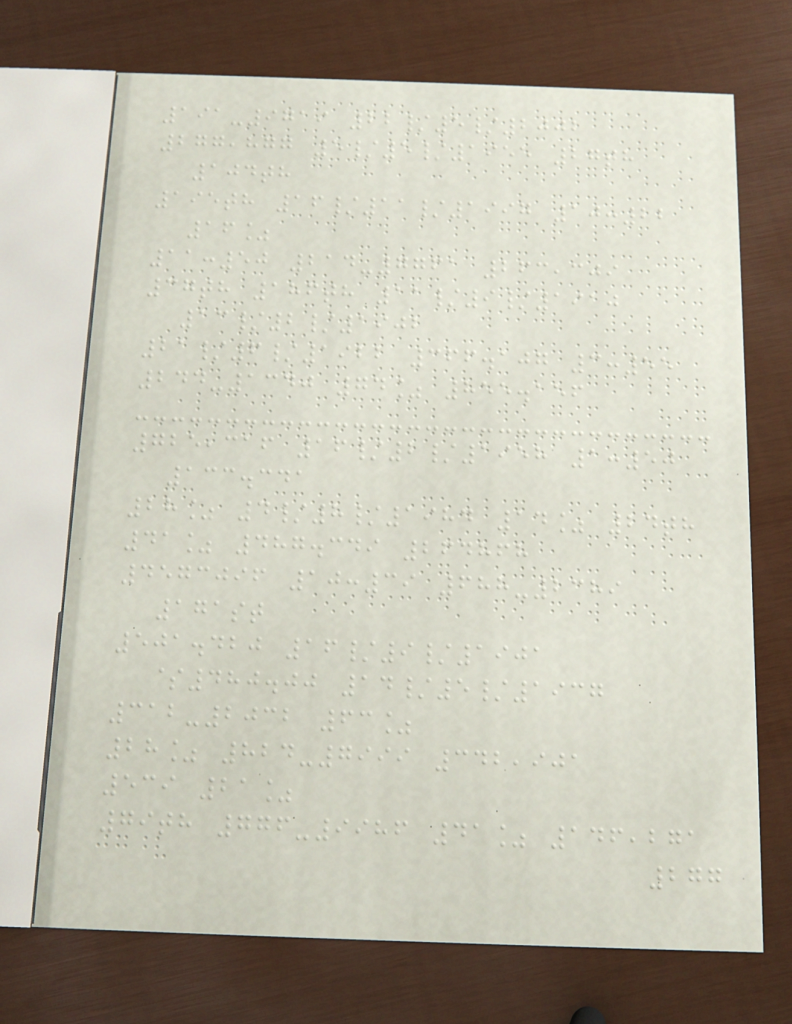191-9719 22/5/2002
277,877 5/5/1955 27th
104th
195th 16/11/1997 10:22
16%
11:50 214-7761 263,309
37th 186th 11/9/1910
13/2/1902
21/6/1922 366.107 3:55
244-1340 74% 855.156
725,316 16/2/1958 1:50
133.341
28% 4/8/1984 14% 24th
41% 487.349 264868
4573096 10:39 688-2389
171st
501.420 16/9/1901
$480.00 14/5/1937
312-2032 63%
28% 824-7999 342,901
539 21%
79th 776-9986 41% 146,271
277
